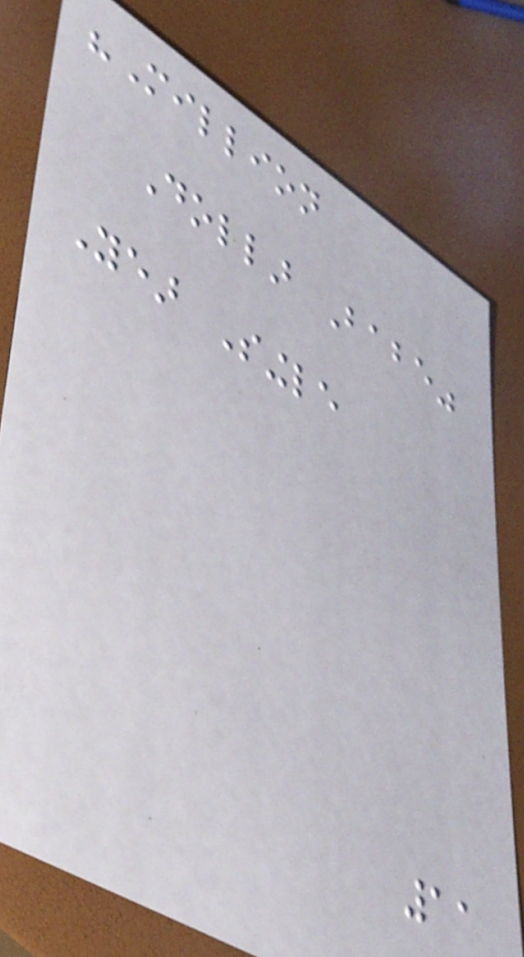"Million
Dollar Babe"
Year Single
11
